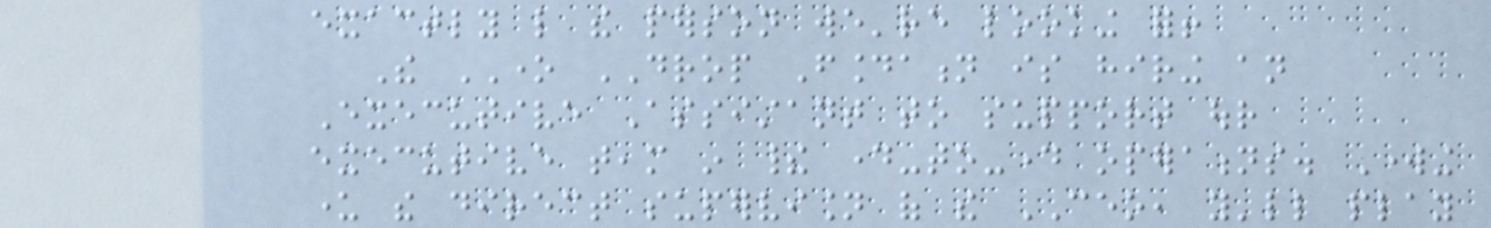exactly like the person we're looking for!
The ONE DROP Foundation is hiring an
Executive Assistant to support our
executive team in their day-to-day operations. Working
under the direct supervision of the CEO, you'll play
